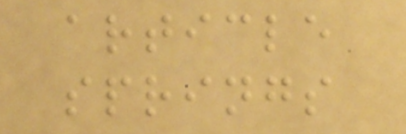article
springs
